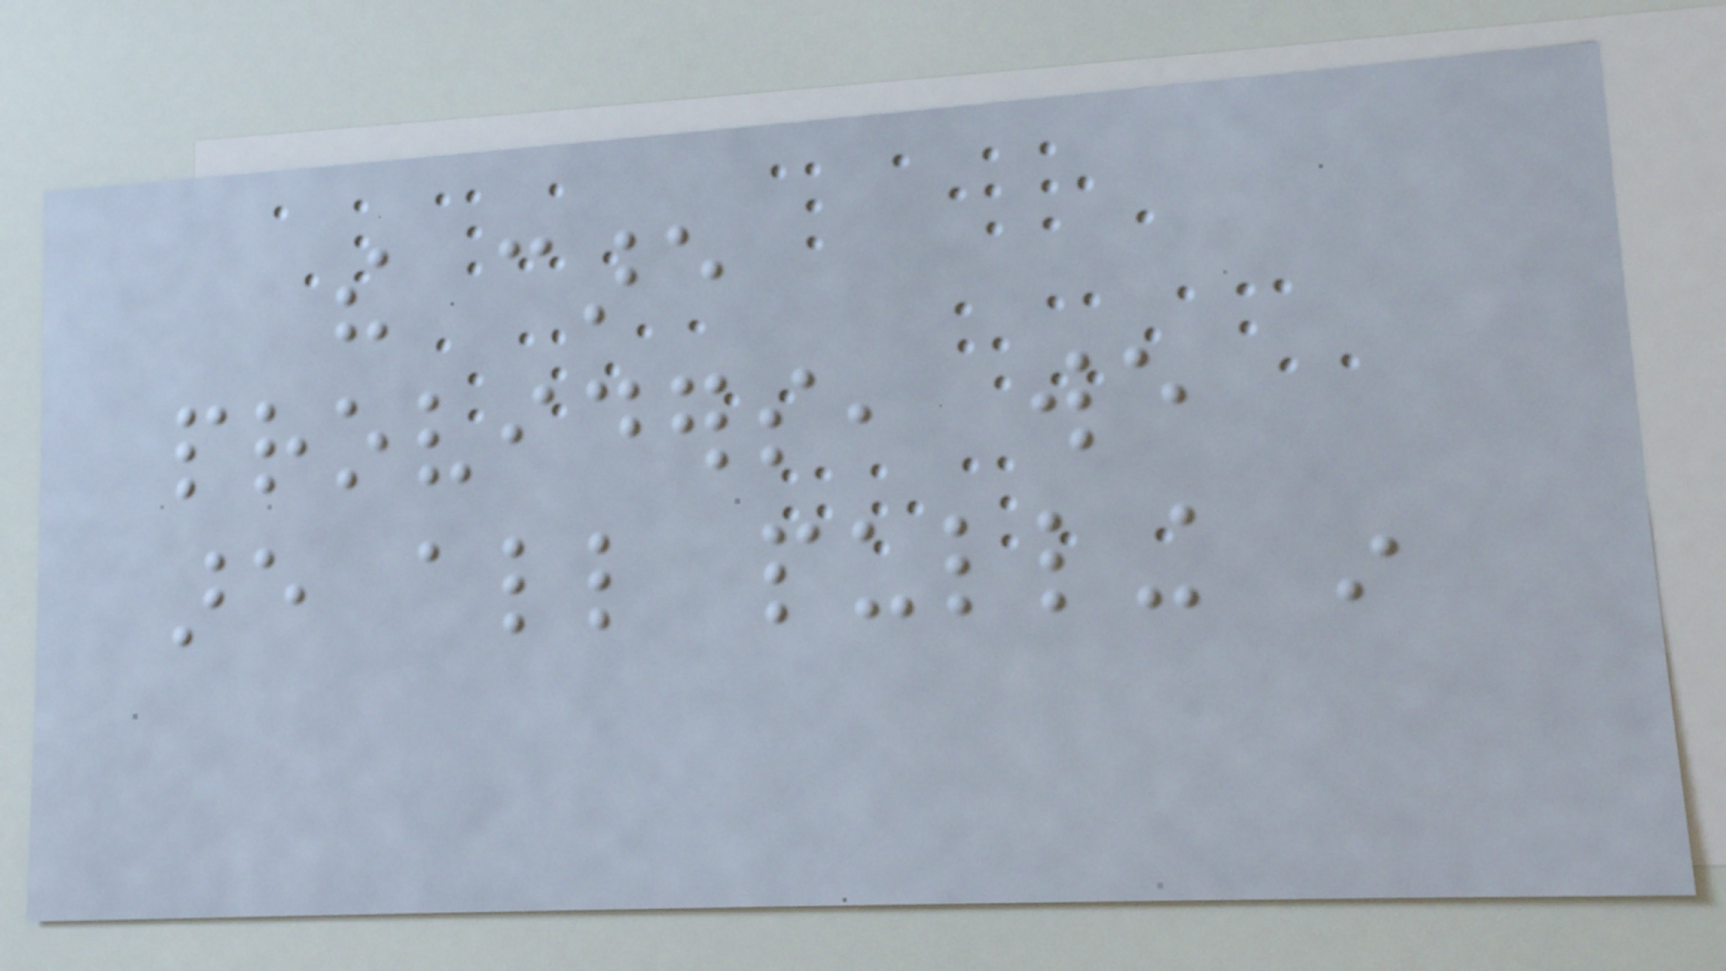the care
providers, we
are all pulling in
